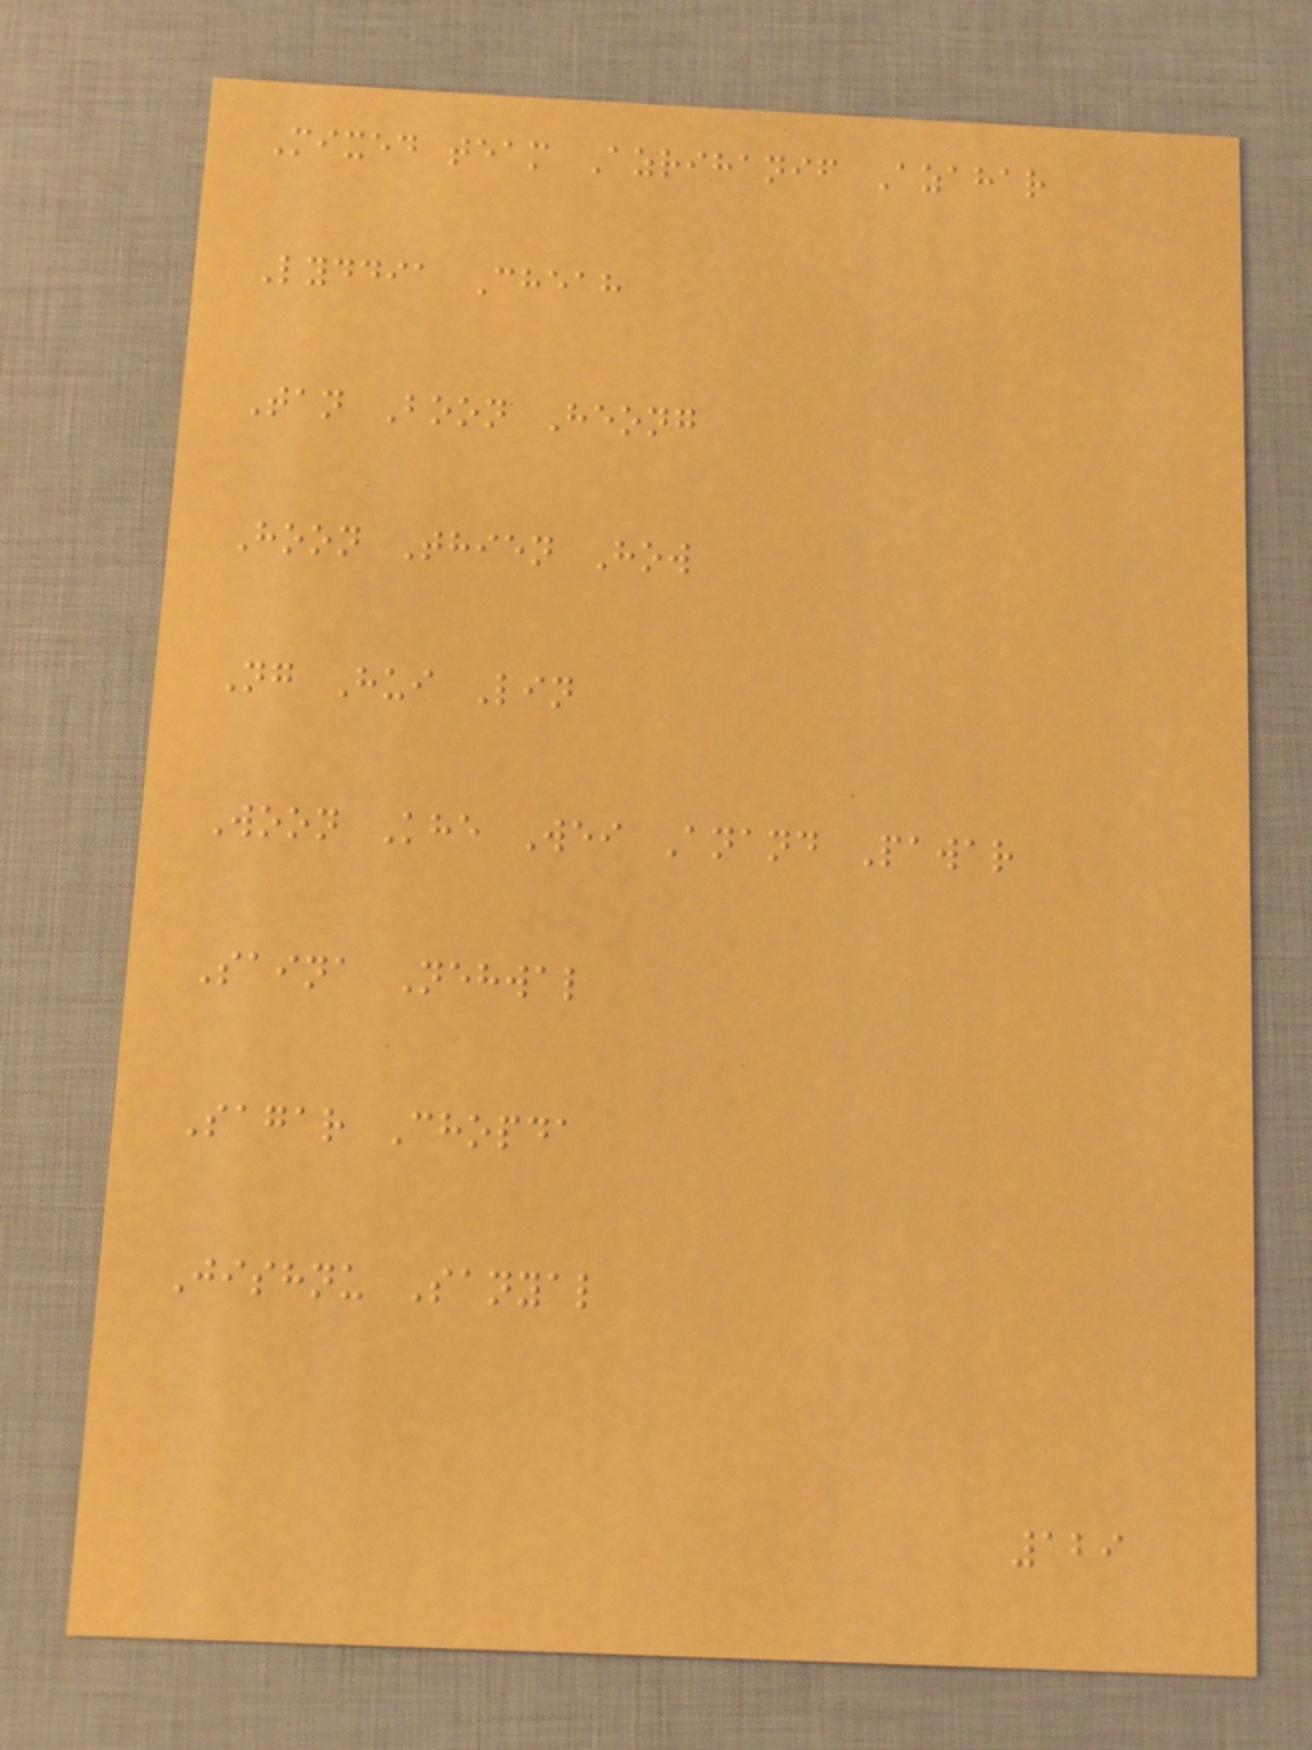Mixed team Azrihanif Azahar
Lyddia Cheah
Tan Boon Heong
Hoon Thien How
Ng Hui Lin
Woon Khe Wei Anand Pawar
Saina Nehwal
Sagar Chopda
Jishnu Sanyal
129
